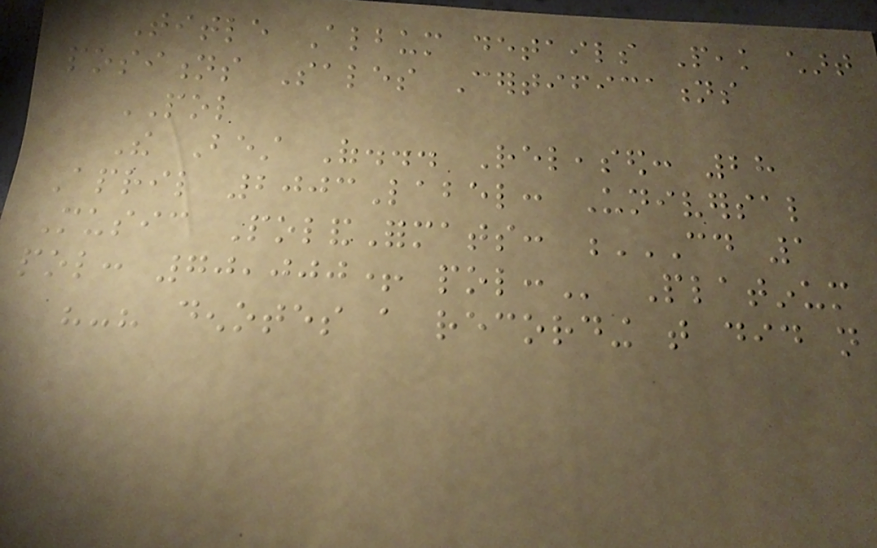Title Album details Peak chart
positions Sales Certifications
POL
The Best Of... Released: 28
April 2003Label: Universal
Music PolandFormats: CD 1
POL: 70,000+ POL: Platinum
"-" denotes a recording that did not
